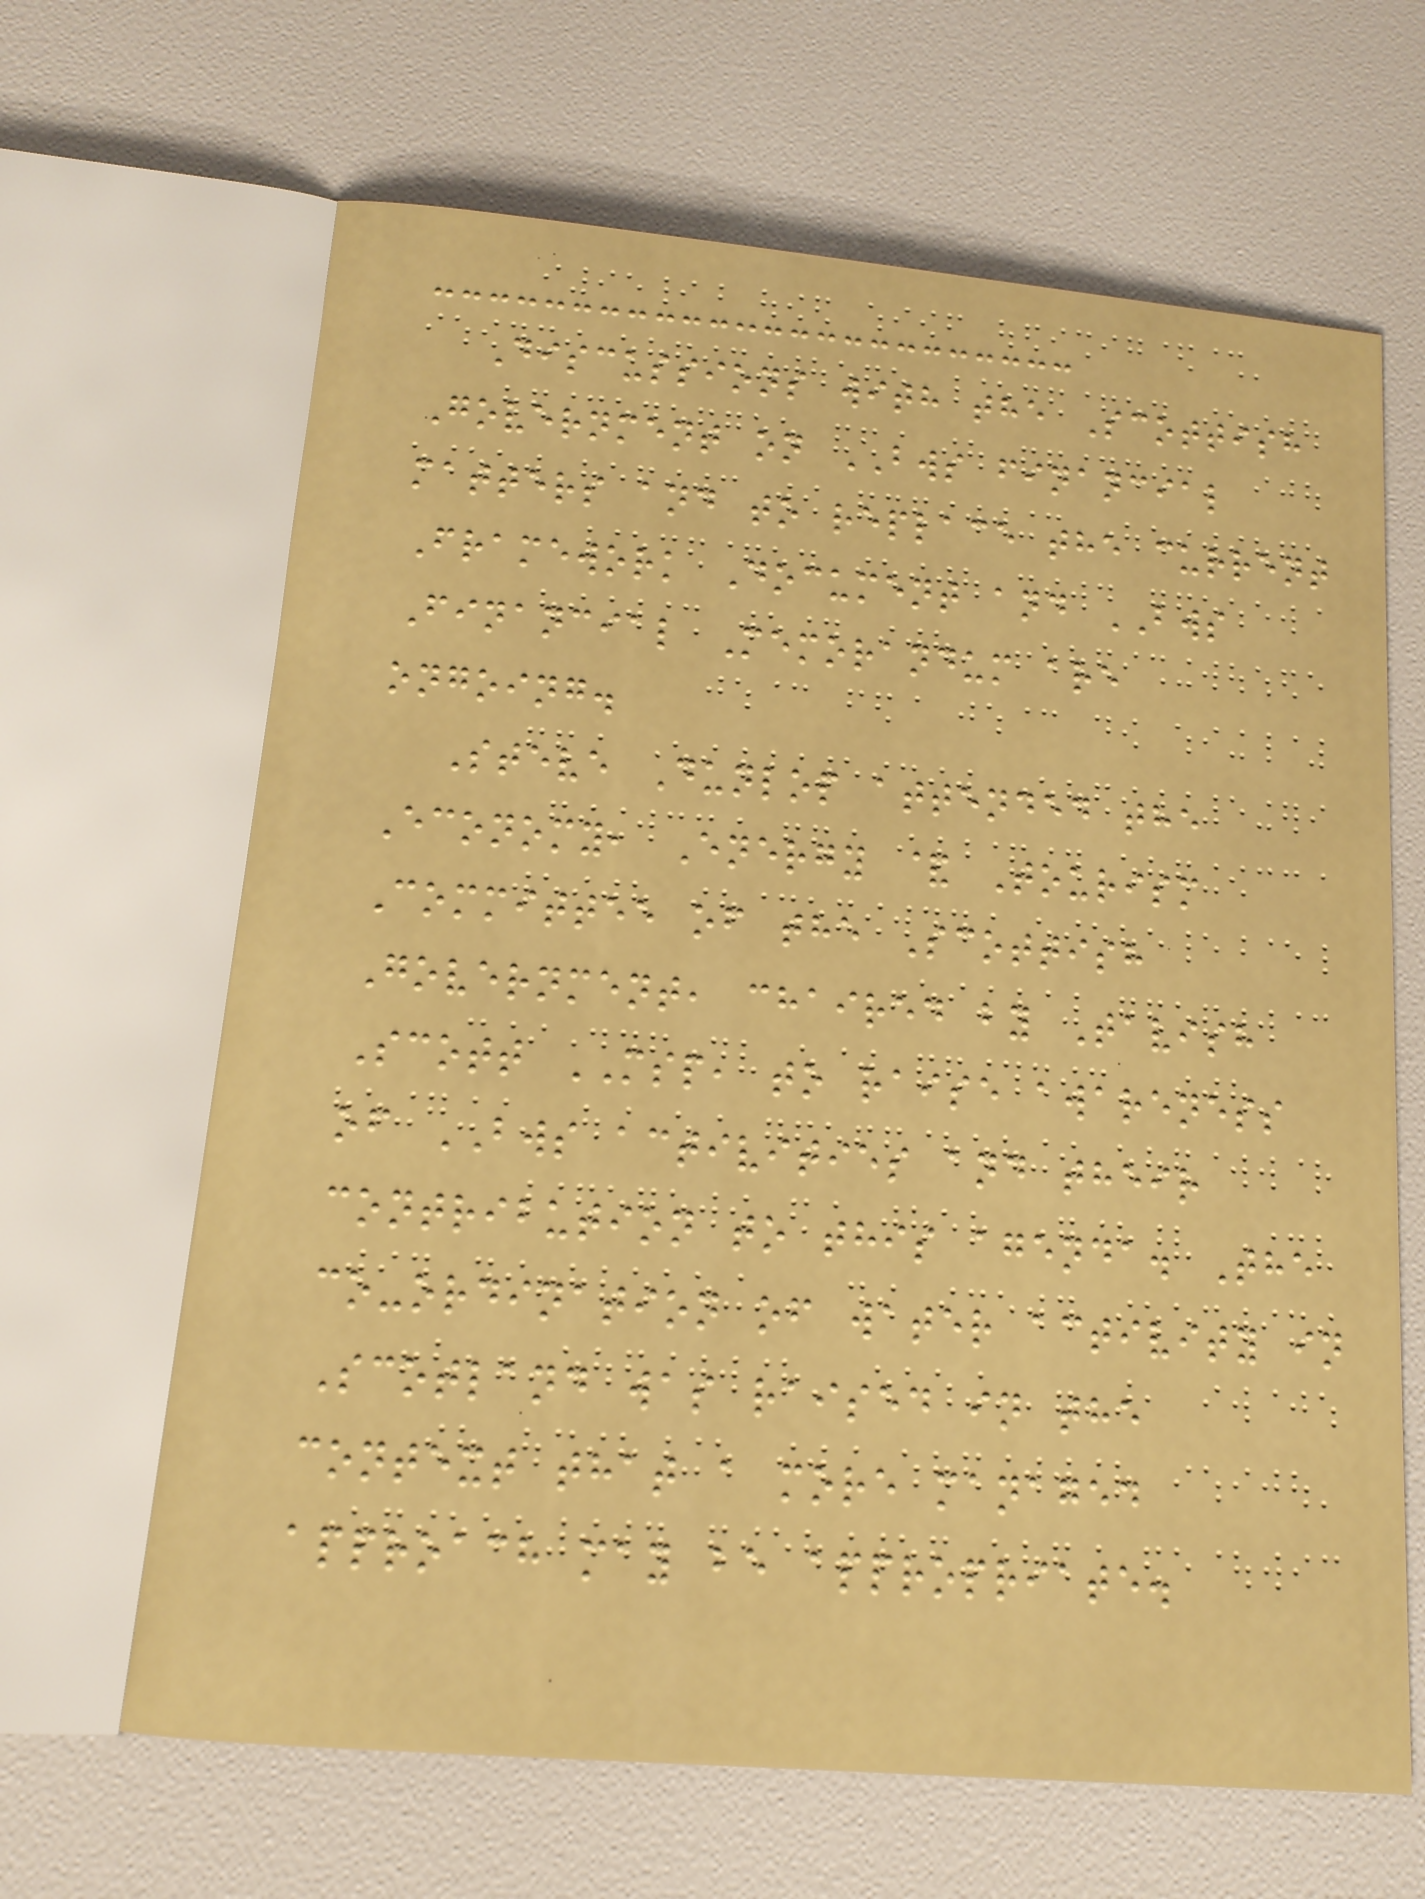Discussions with the Scottish
Government on BWS financial
matters and to replace the current
Framework Document and BWS
Financial Memorandum are
ongoing.
Steve Dunlop attended the
Economy, Energy & Tourism
Committee of the Scottish
Government, chaired by Tavish
Scott MSP, to raise awareness
of BWS activities and their
contribution to this agenda. The
co-ordination of water activity in
Scotland was raised in the
context that a more managed
approach may be appropriate.
